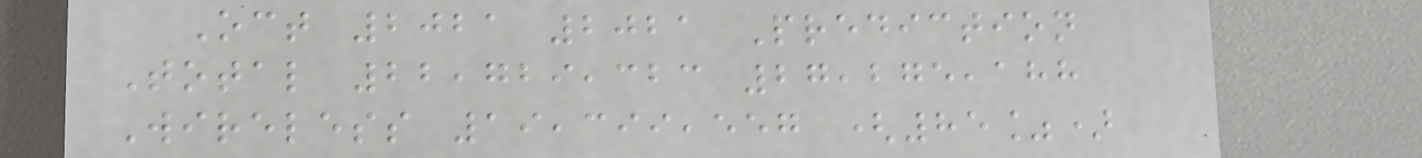Oct 2021 2021 Prediction
Total 22,729,323 27,275,188
Wireless 19,399,557 (85%)
